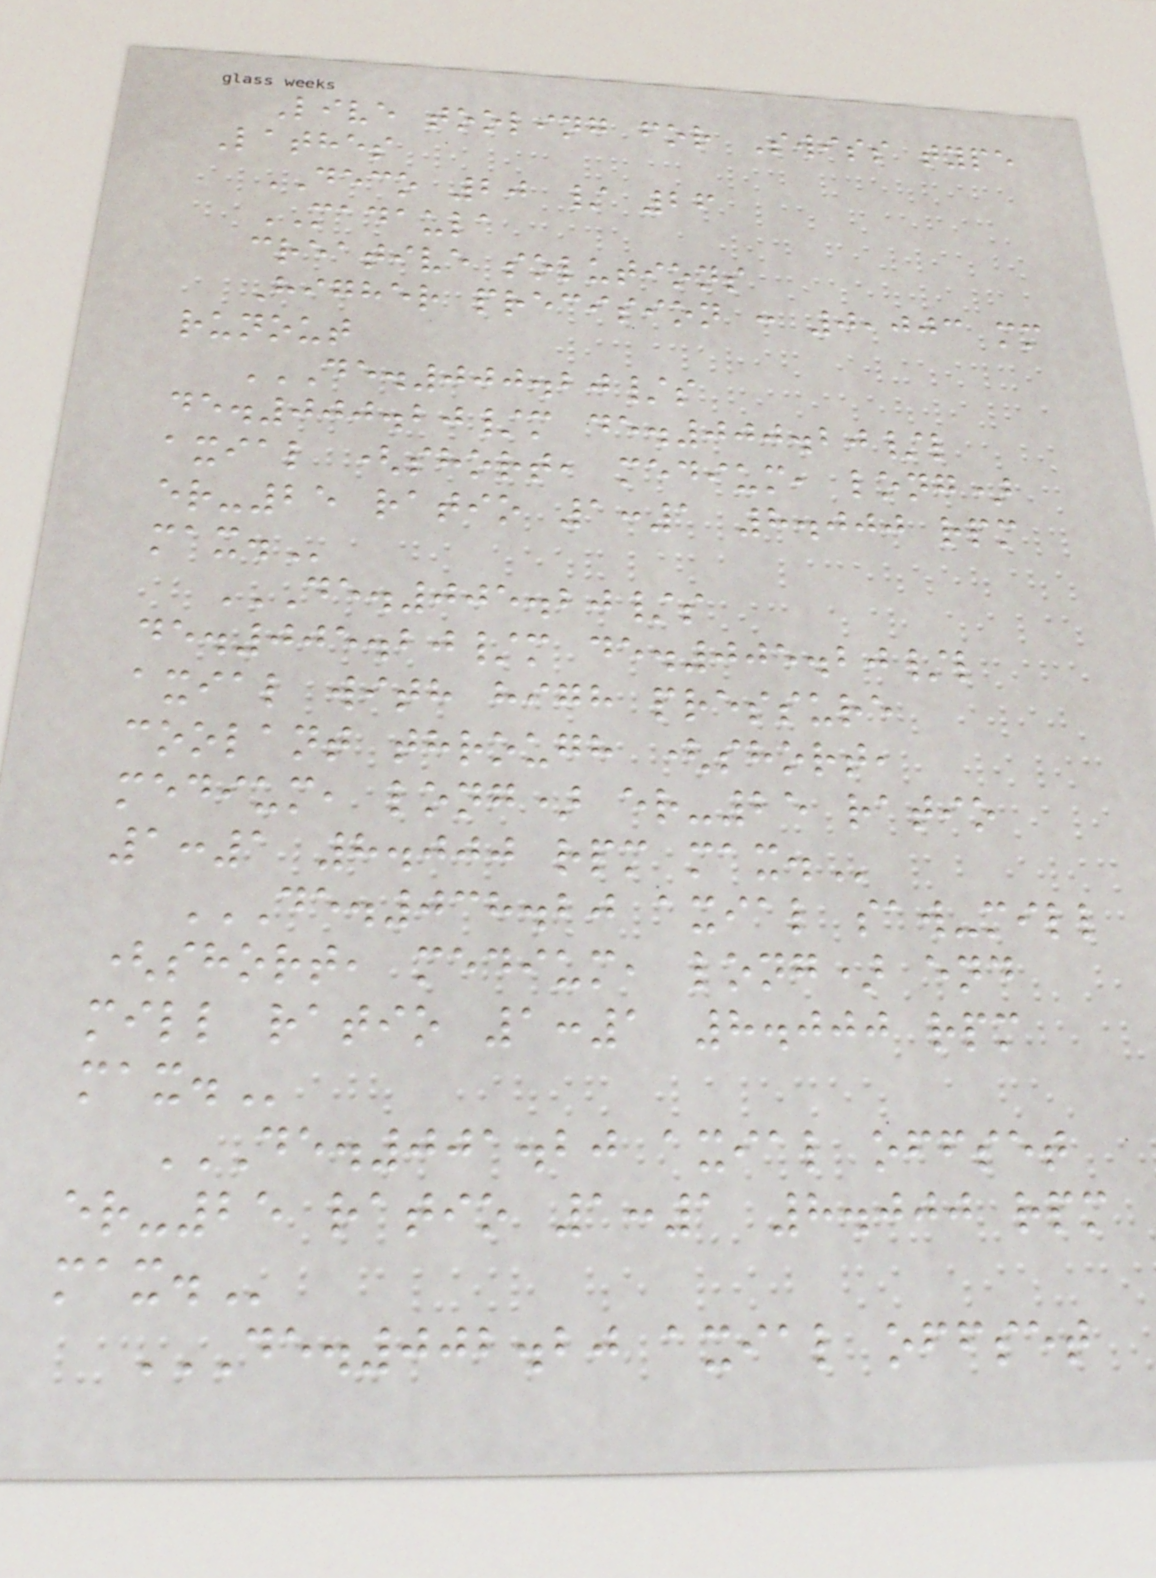Live tooling for Swiss type
Lathes
DECO 20 / 26
MADAULA
creative solutions
Higher precision : 0,003 mm
runout
DE.000.20/S
DE.000.20/M DE.000.20/L
AXIAL (SHORT, MEDIUM, LONG)
ER-25 RATIO 1:1 8.000 RPM
MAX.
DE.005.20/S
DE.005.20/M DE.005.20/L
AXIAL WITH HIGH PRESSURE
COOLANT THROUGH (SHORT,
MEDIUM, LONG) ER-25 RATIO
1:1 8.000 RPM MAX.
DE.038.20 AXIAL SAW-MILL
(SHORT, MEDIUM, LONG) END
MILL RATIO 1:1 8.000 RPM
MAX.
DE.001.20 AXIAL OFFSET
ER-25 RATIO 1:1 8.000 RPM
MAX.
DE.002.20 AXIAL OFFSET
